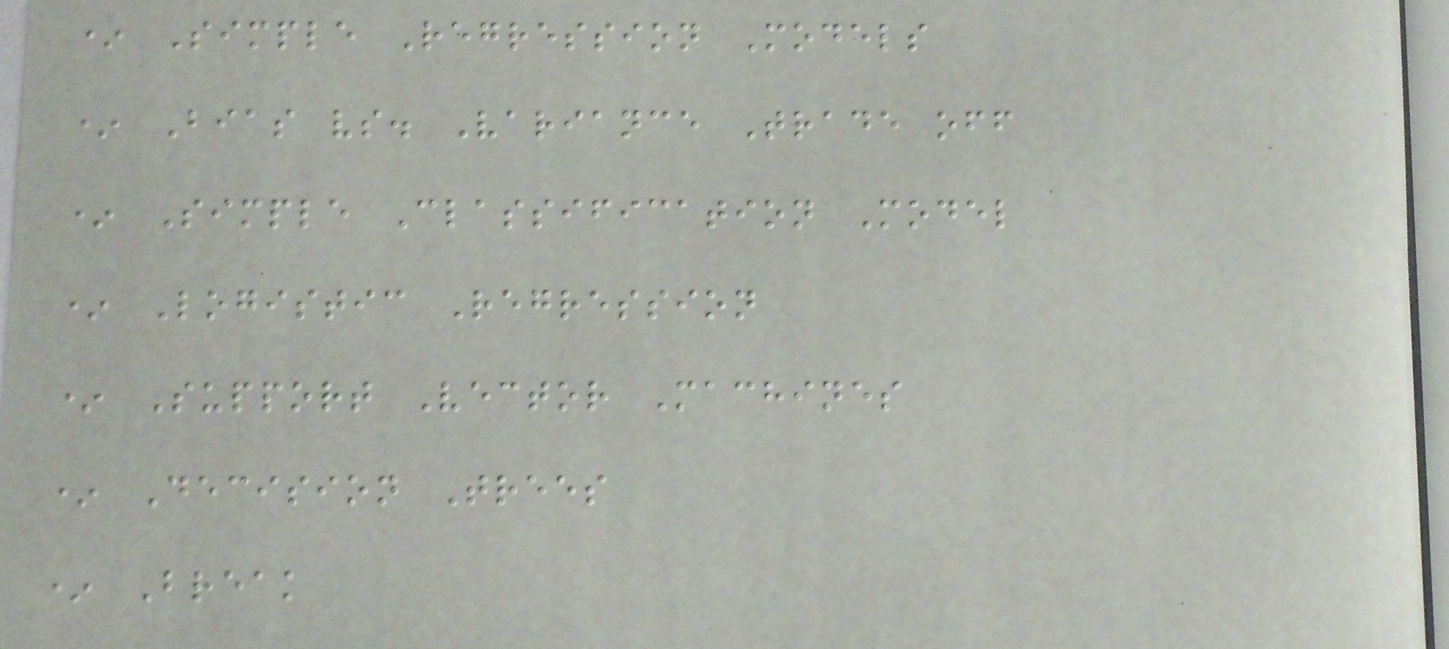* Simple Regression Models
* Bias vs. Variance Trade off
* Simple Classification Model
* Logistic Regression
* Support Vector Machines
* Decision Trees
* Break
